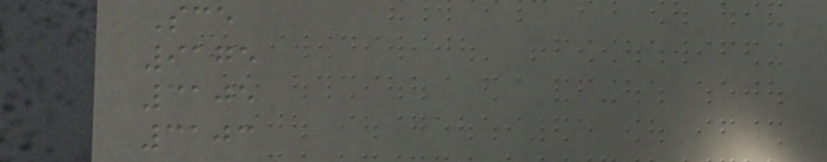Sce
9175
3105
3103
